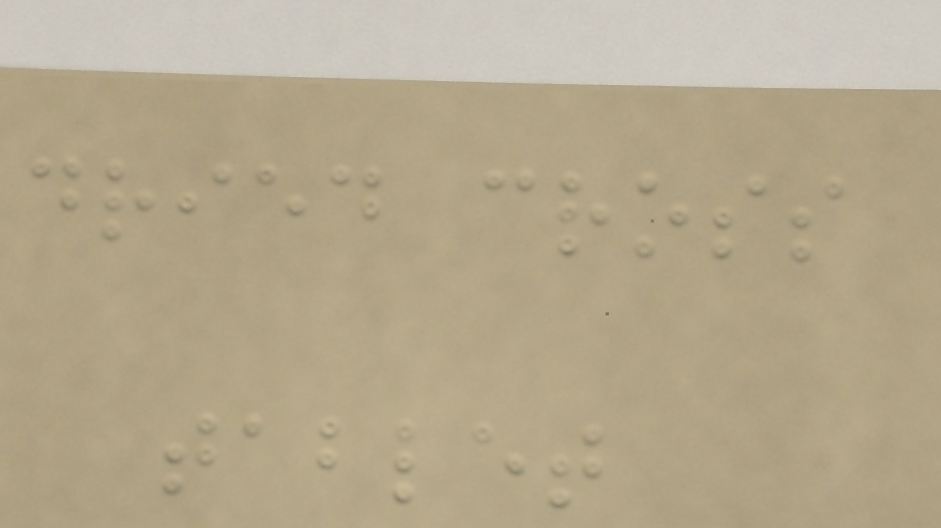dried cross
tablet
